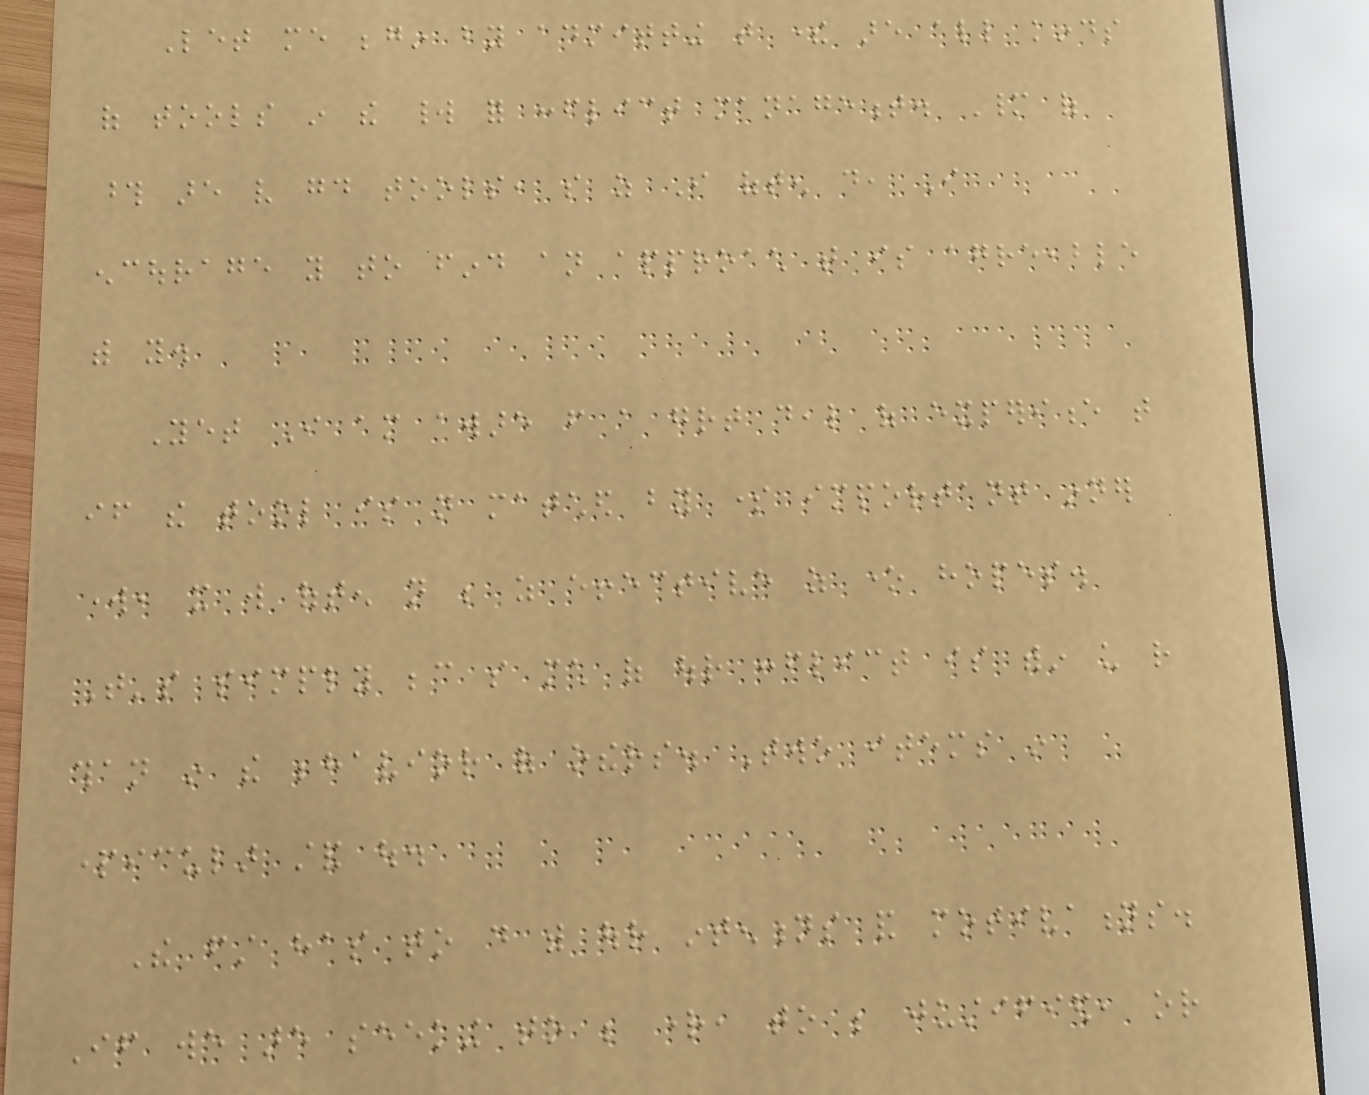Let me begin by admitting that there are all kinds
of tools in the world for conflict management. Many of
those are very good tools, so as I often do, I
encourage you to find an approach that is agreeable
with you.
Yet I am aware from a great deal of experience that
if the tool is not matched by some important inner
work, it will often not be as effective as one hopes.
That's simply because so much of our conflict is within us rather
than in the behavior of others. Two items in
particular stand out.
The first has to do with our intentions and motivations.
If we are seeking to be right, to be justified, or
